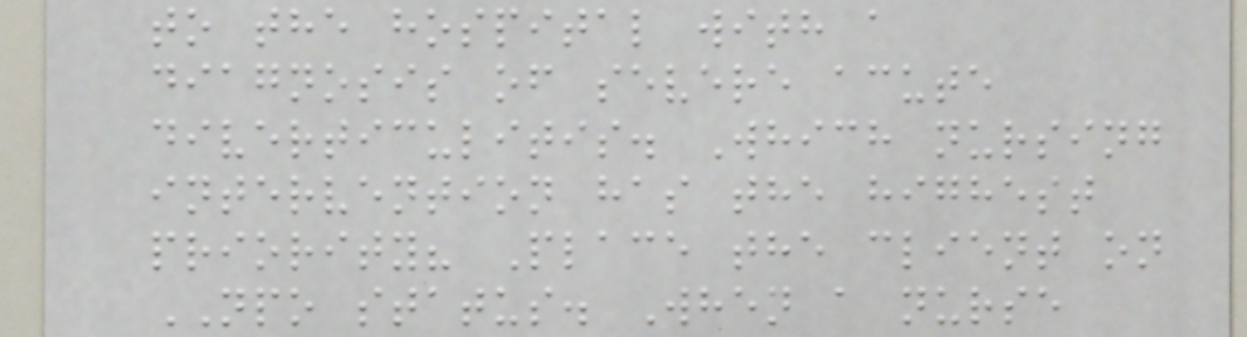to the hospital with a
diagnosis of severe acute
diverticulitis. Which nursing
intervention has the highest
priority? Place the client on
NPO status. When a nurse
